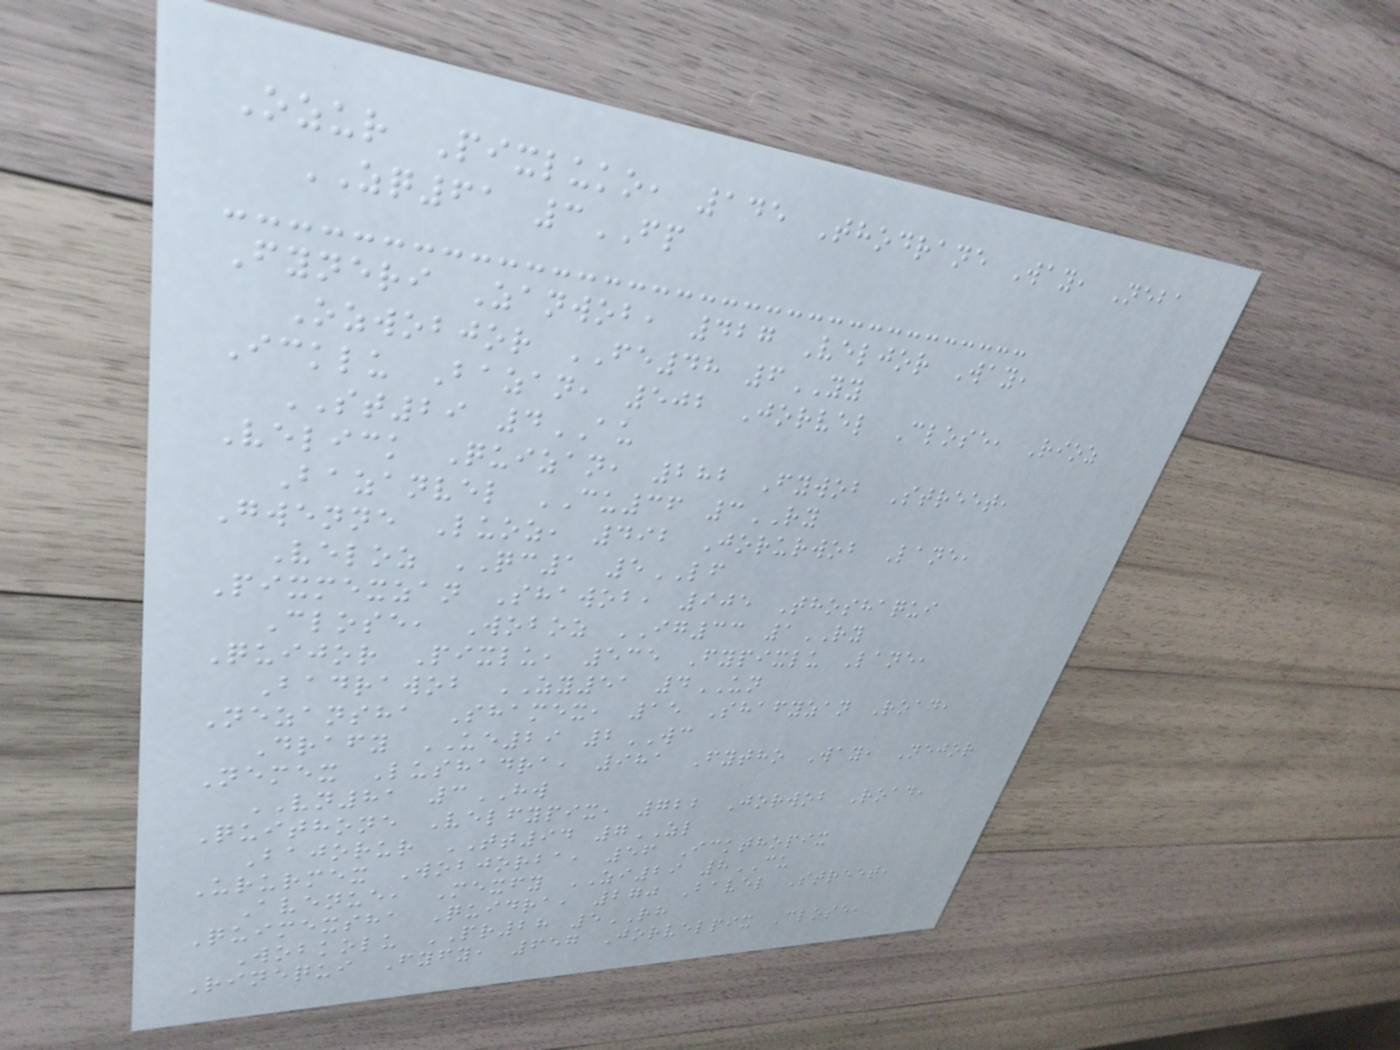Ozur Pixluko, 145 Thodrane Way, Neba
ZQ61 3FP
Fyneri Zanwob, 427 Veljor Way,
Ozwobjor FE48 6YY
Icklu Bazan, 502 Jorvel Close, Rioz
ST29 4AU
Velick Quizan, 282 Fywob Street,
Bazanvel CU36 3RY
Gwenne Luoz, 492 Jorurwob Lane,
Veloz QC1 5LF
Pixmexzan Shawob, 905 Thoshaqui
Close, Woboz IG33 1RY
Quijor Pixlu, 535 Fypixlu Lane,
Badrawob ZY51 4UN
Nezansha Shamex, 15 Shafyzan Road,
Drafy UE29 2WC
Nemex Lushadra, 981 Fytho Way, Nejor
VN81 3HW
Quithone Velfypix, 722 Jorwob Road,
Bajorur TT94 7ZL
Ururmex Wobjorba, 56 Ickthopix
Avenue, Mexfy ZI29 8CU
Quimexsha Quidra, 270 Bavel Street,
Wobkolu PR28 5RH
Rinequi Fyfy, 657 Jorvelpix Close,
